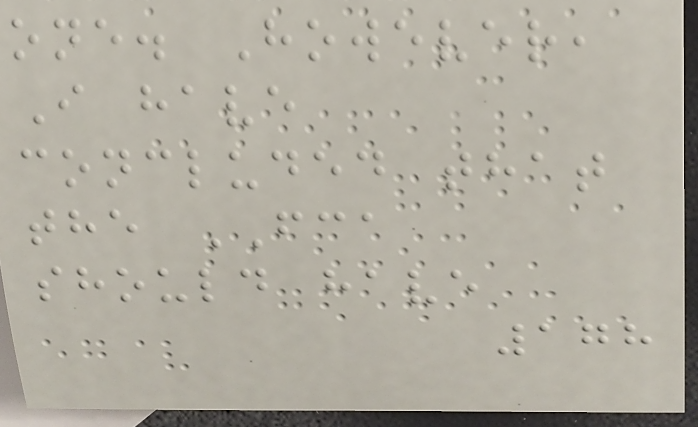one. However,
I have
concluded that
the FCA
should have
178
